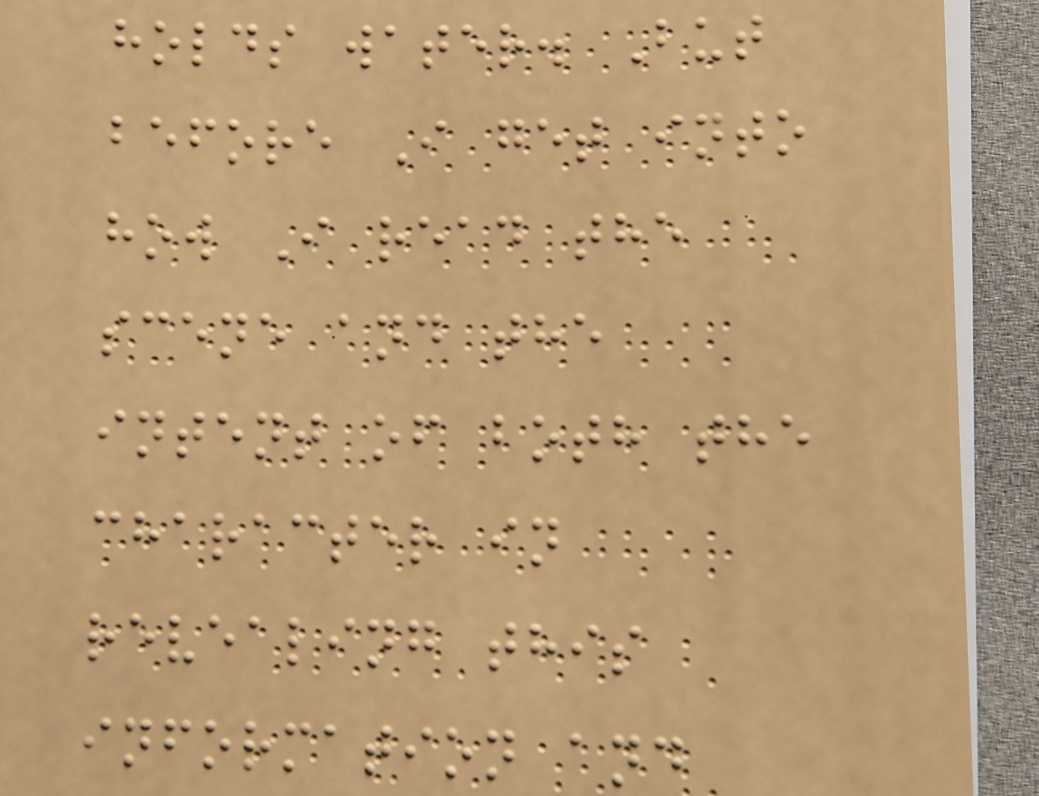holds water. But
before I get into
how I read the
scene and the
intent of both the
character in
revealing this
information and
